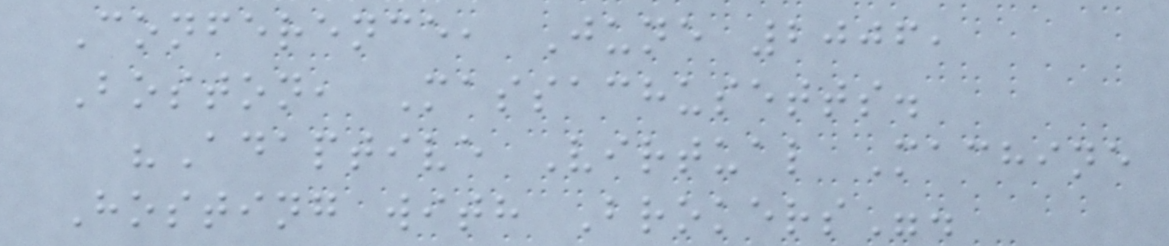Conference, June 2006,
Boston, Massachusetts.
"Adaptive Virtual Machine
Hosting with Brokers".
